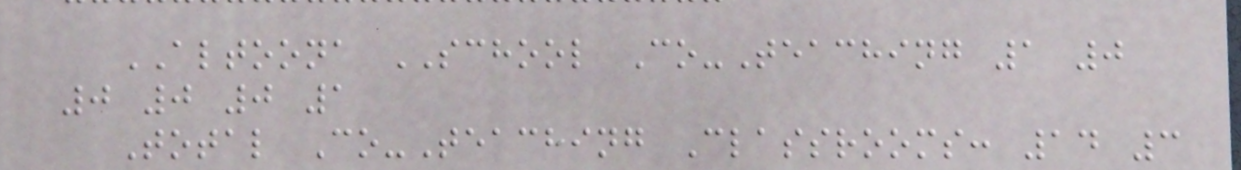ALTOONA SCHOOL Co-Teaching 1 0
0 0 0 1
Total Co-Teaching Classrooms: 14 3
